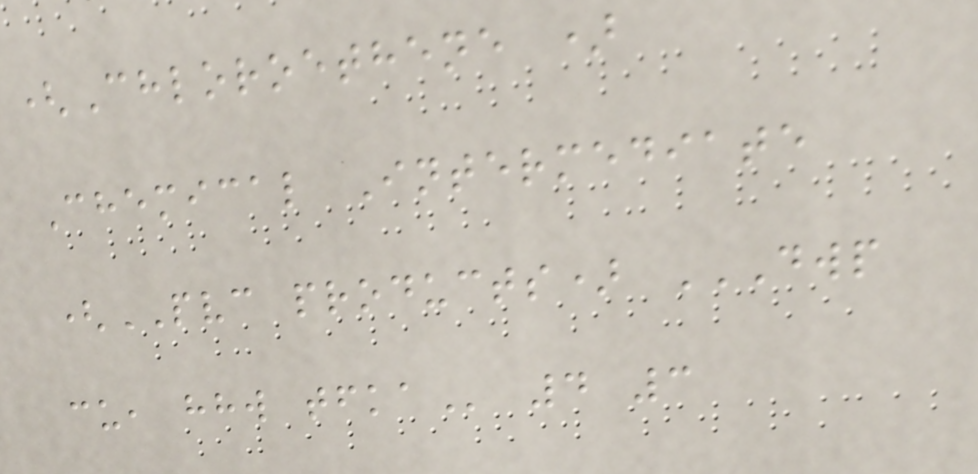(Chloroethene )
Chemical Intermediate
(PVC products) DWP
CU, HHW TFKA 4 3
